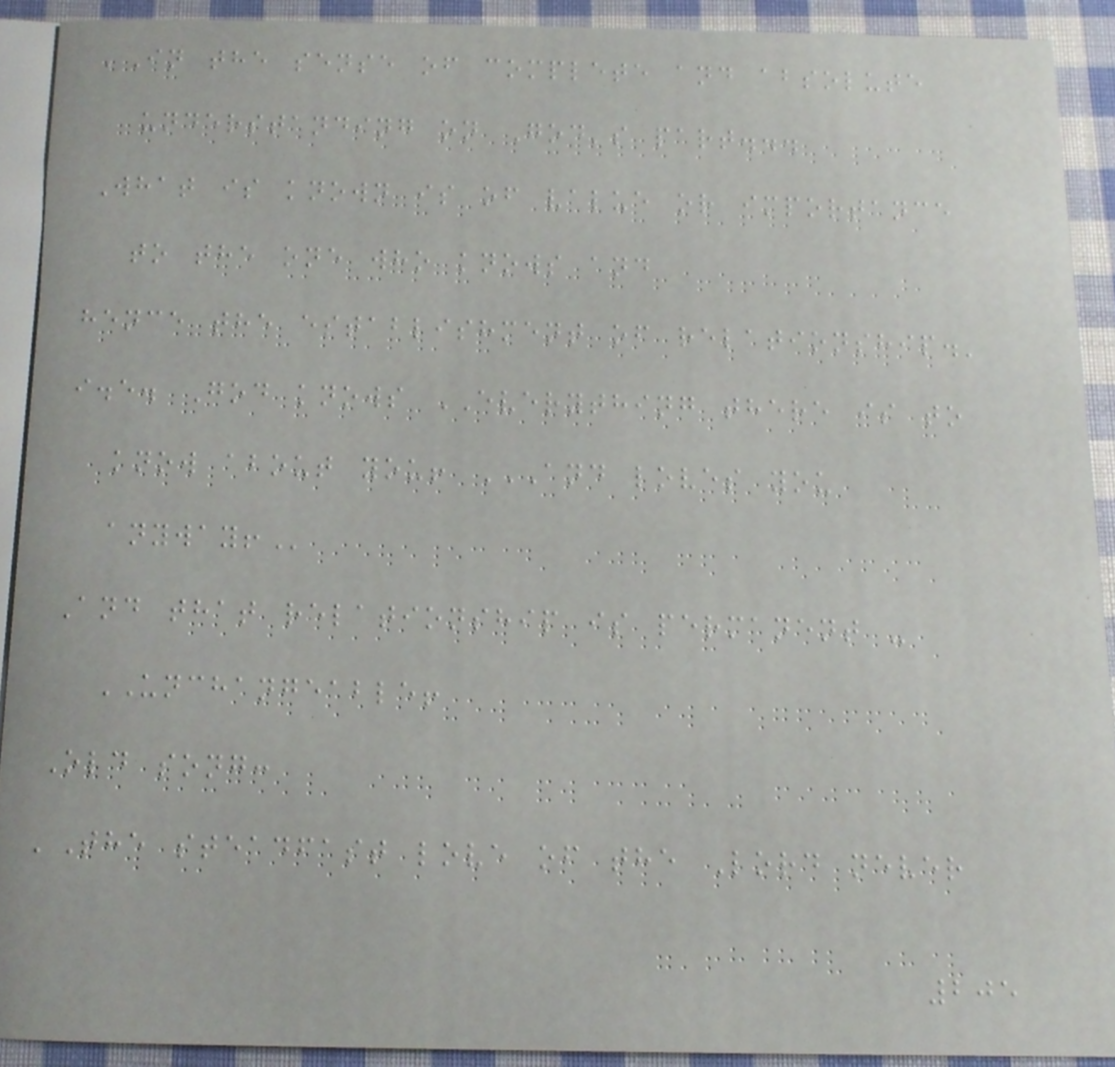'In the sense of complete and absolute
understanding on God's part...
What is known is of value or importance
to the one who knows and
hence the establishment of relationship.'
i.e. God knows EVERYTHING there is to
know about you! AND LOVES YOU
ANYWAY!
And that relationship is permanent -
UNCHANGEABLE!
Old song:
'The steadfast love of the Lord never
205
